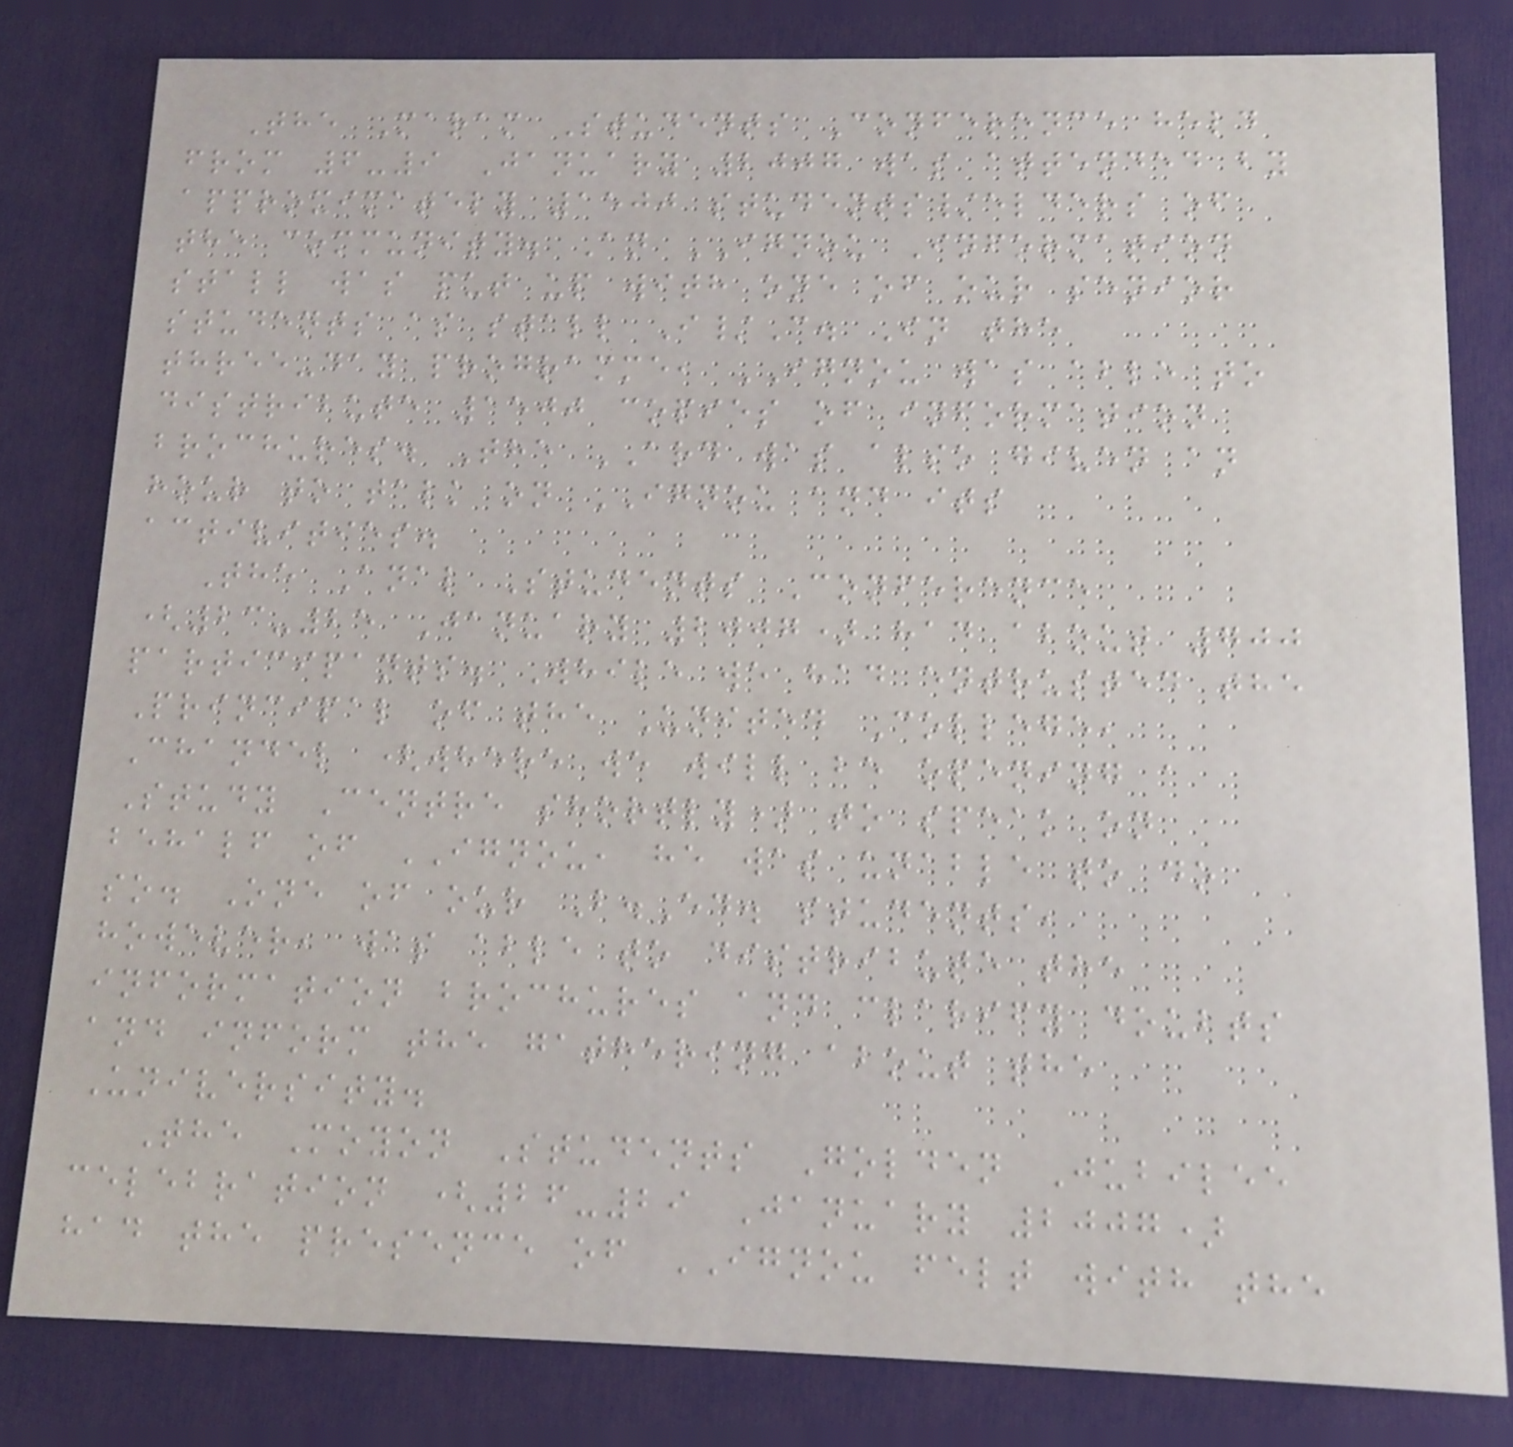The Maram Students Conference held
from 6-9 January 2007 was attended by
approximately 1500 students/elders of
the community. An IGNOU Information
stall was put up with one of our senior
students as stall I/C. In the
three-day programme, IGNOU was able to
distribute 1500 copies of information
brochures. The ARD was also given an
hour to talk on IGNOU and its
activities.
The Anal Students Conference
(23-25 January 2007) had about 700
participants. While we had entrusted the
Principal of the United College,
Chandel (where we will be opening a
Study Centre shortly) to speak on
behalf of IGNOU, he was unable to do
so. One of our B.Ed. students,
however, was able to distribute the
information brochures and clarify doubts
and inform the gathering about the
University.
The Moyon Students Golden Jubilee
celebration (26-29 January 2007)
had the presence of IGNOU felt with the
